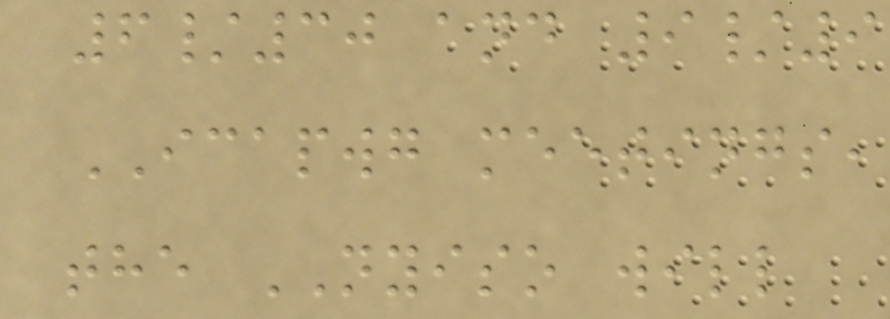6/30 and 9/9
ICAPWG meetings,
the NYISO will
